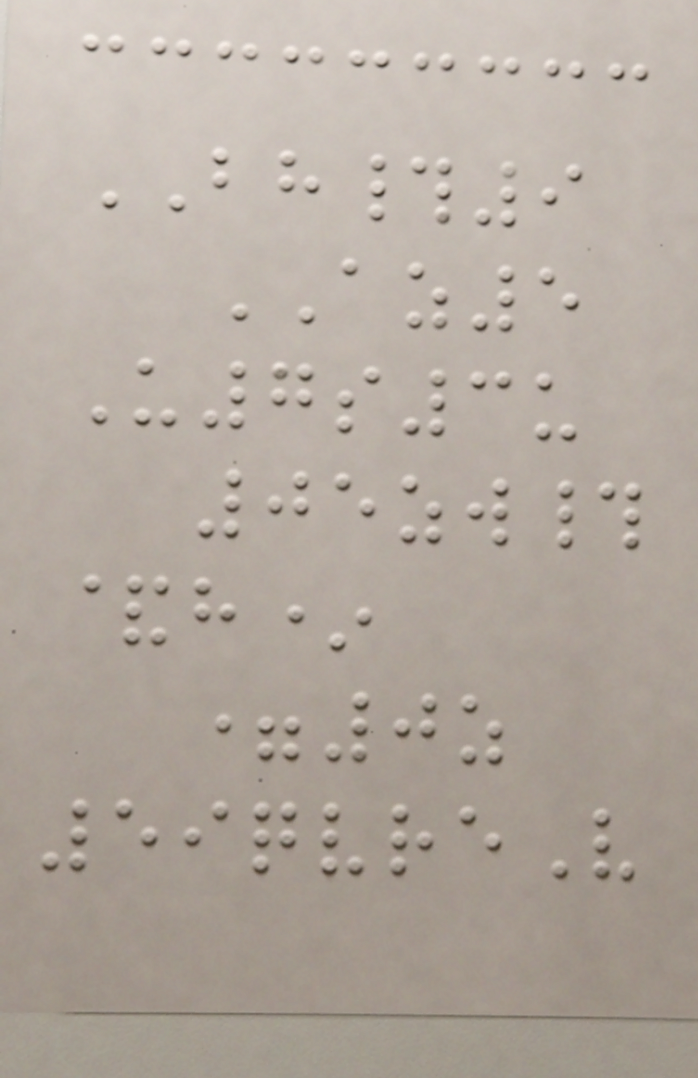BH#9
AZ5
U7s3u
05zw#
&h*
=0z
59qvreV
